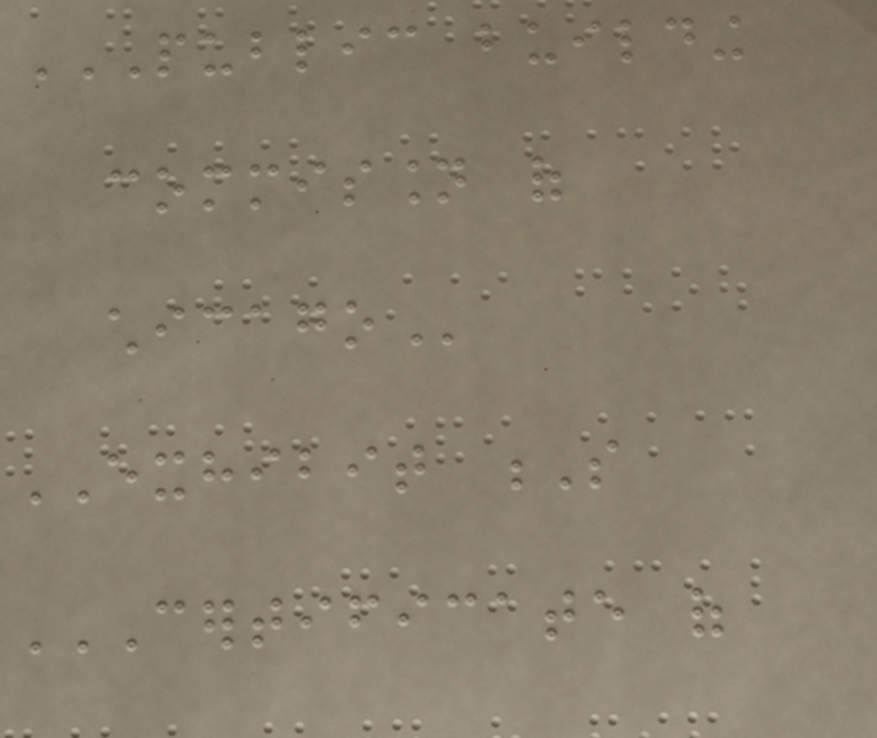PUBLIC BUILDING
COMMISSION OF
CHICAGO
EXHIBIT S
CERTIFICATE OF
